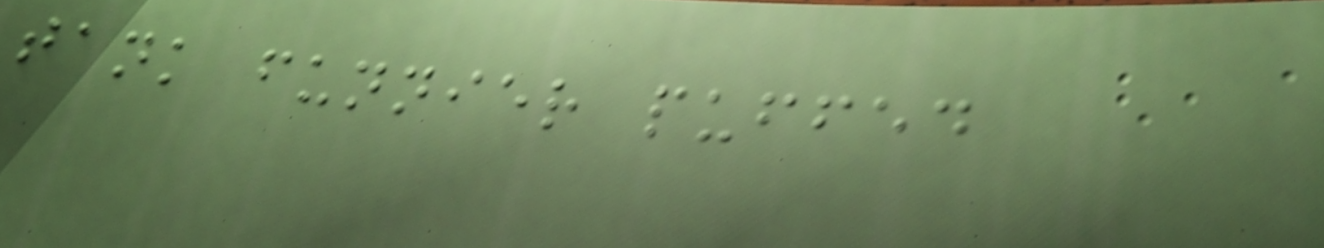tank funnier puffed
